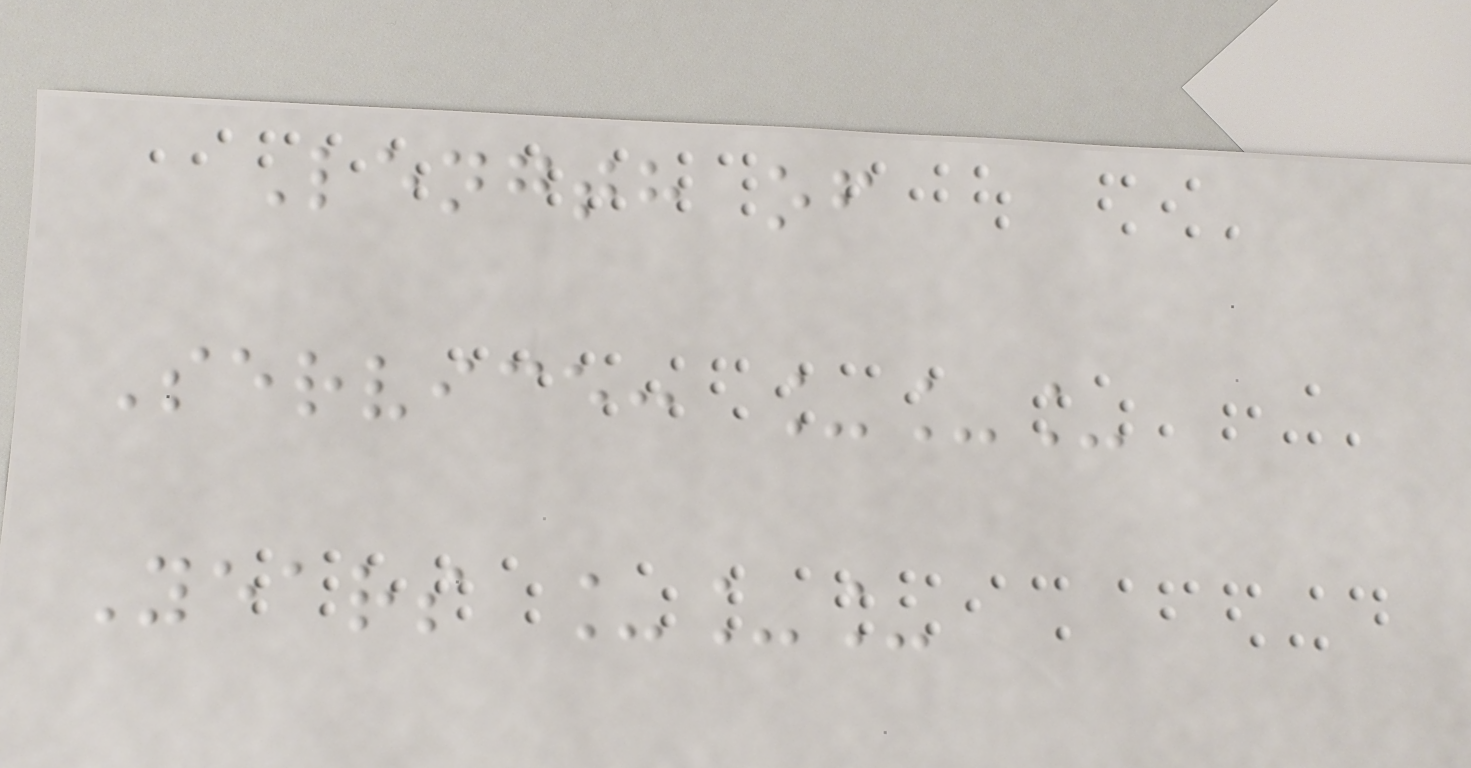Length of
Service: ___
Years ___
